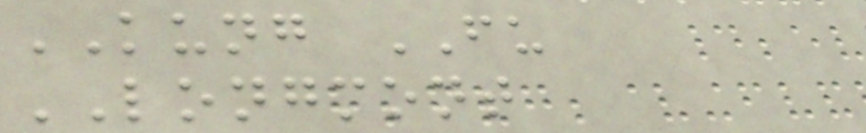KUNG FU
LONGMONT
